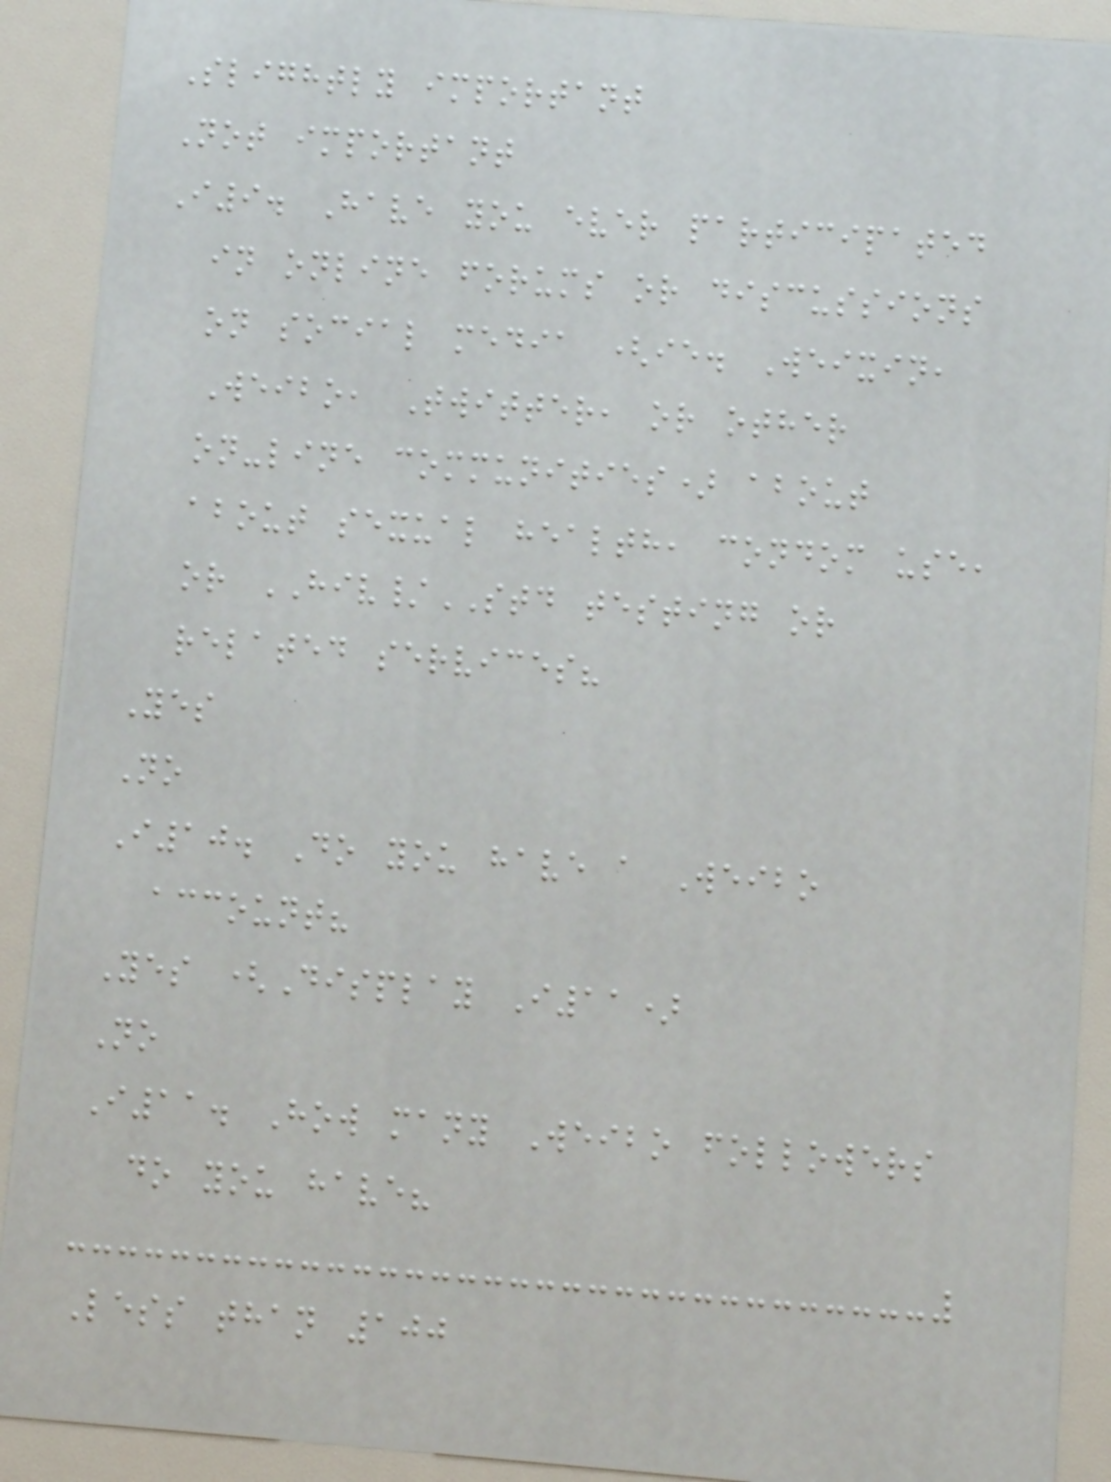Slightly important
Not important
I9. Have you ever participated
in online forums or discussions
on social media (ie. Weixin,
Weibo, Twitter, or other
on-line communities) about
about sexual health, condom use,
or HIV/STD testing or
related services?
Yes
No
I10. Do you have a Weibo
account?
Yes (Display I11)
No
I11. How many Weibo followers
do you have?
Less than 100
